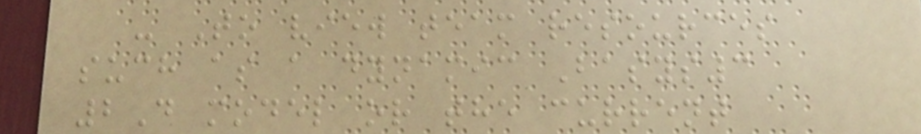- To view team resources
such as a dynamic Basys3
2D model or the current
